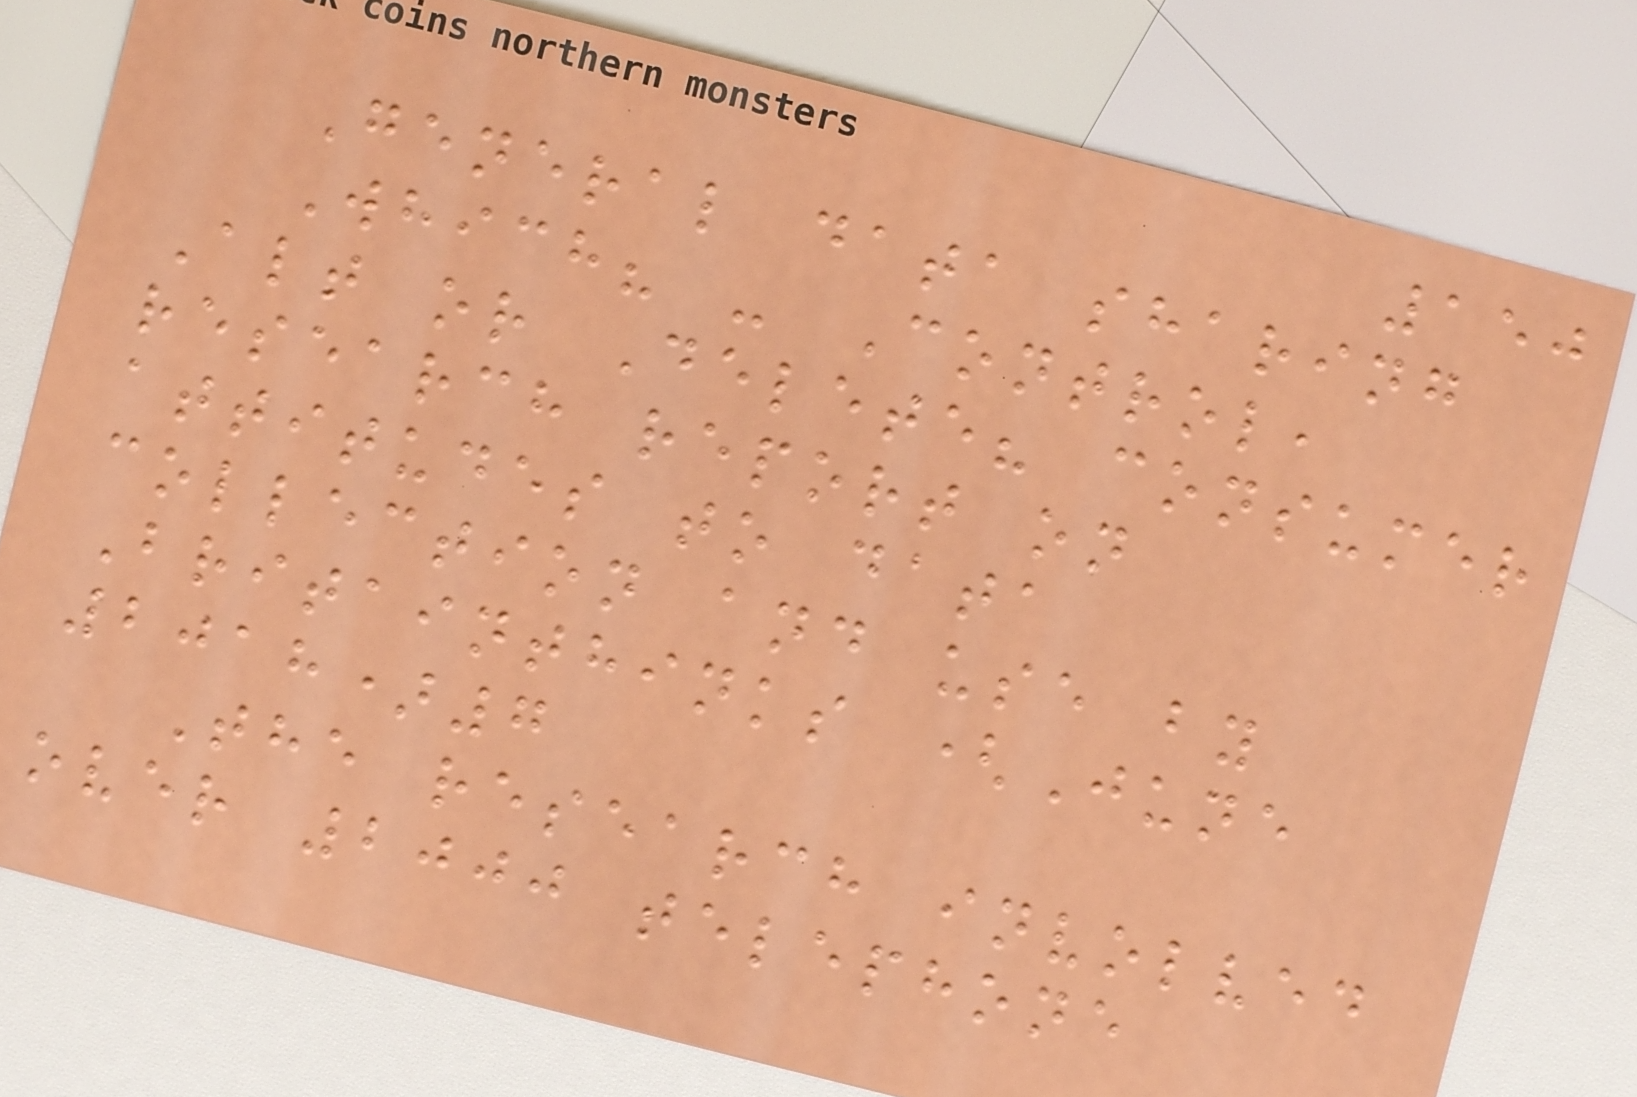150
General data sharing
Which? - Control,
Alt or Delete? consumer
research report on
attitudes to data
collection and use by
Britainthinks (June
2018)7
The research involved
over 2000 telephone
